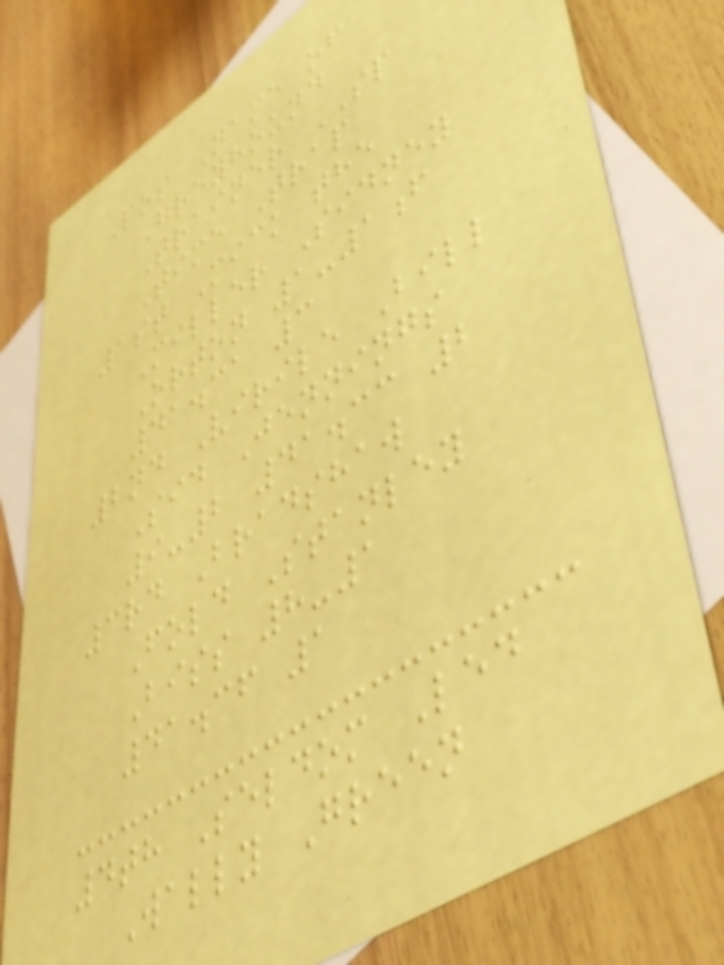Pos Name of
Greyhound
Trainer SP
Time Trap
1st Mick the
Miller Sidney
Orton 1-1f
41.31 3
2nd Virile Bill
Sid Jennings
9-2 41.33 2
3rd Bradshaw
Fold Stanley
Biss 8-1
41.36 1
4th Seldom Led
Wally Green
